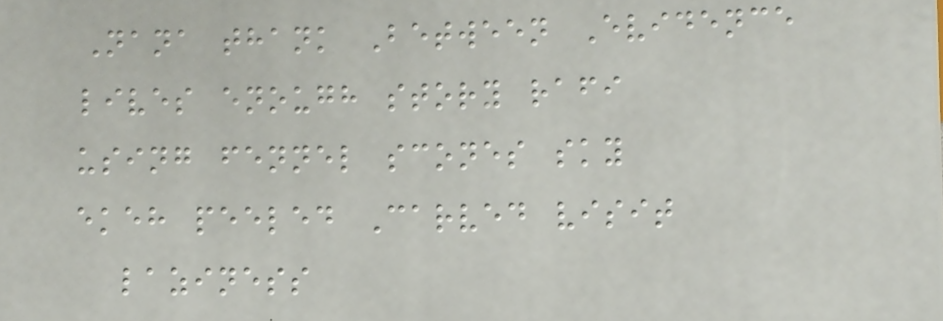Nana thank Between Evidence
lives enough story rafi
using fennel scones sky
ekeh peeled Carved visit
laziness
